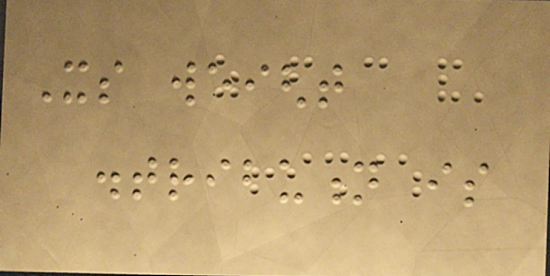Its weight
distribution is
